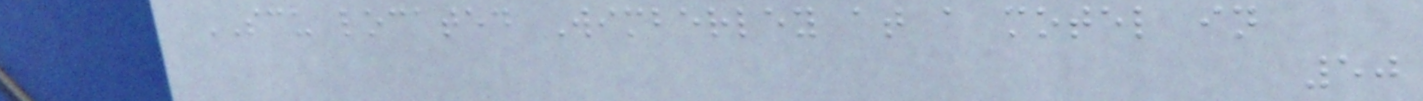SCU located Wimberley at a motel in
50
